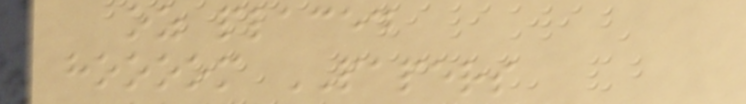oz placed
hoooom PAPERS
